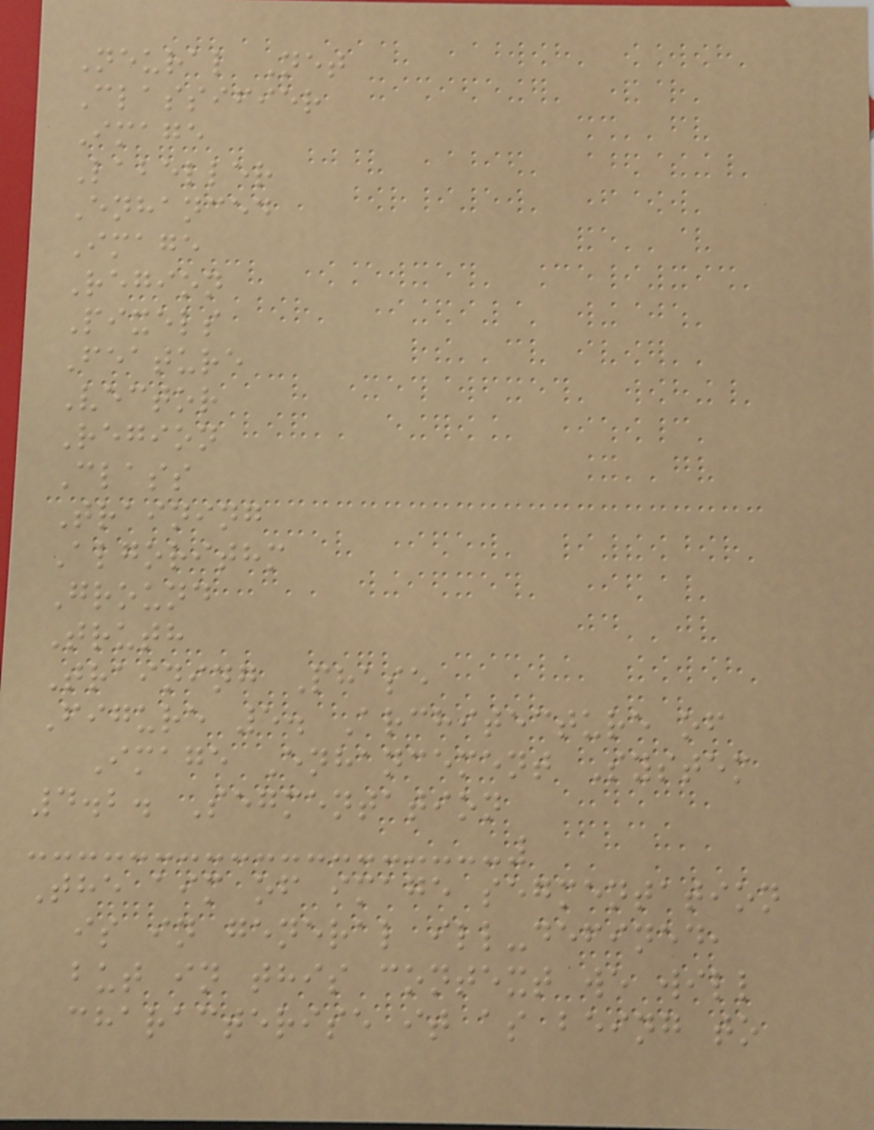Neural Net
Classifier
Image
Labeller
Enhanced
Image
Region
Pixels
Feature
Vector
Region
Class
Training
Algorithm
Ground
Truth
Training Phase
Figure 5. Architecture of
Image Enhancement System
4.2. Segmentation
The aim of image segmentation
is in general ill-defined,
but in this context we will
characterise it as being to
